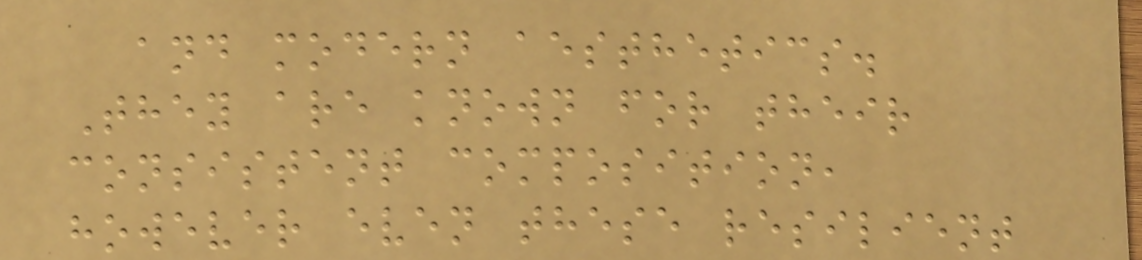and modern aesthetics.
They are known for their
consistent composition,
however even these resilient
